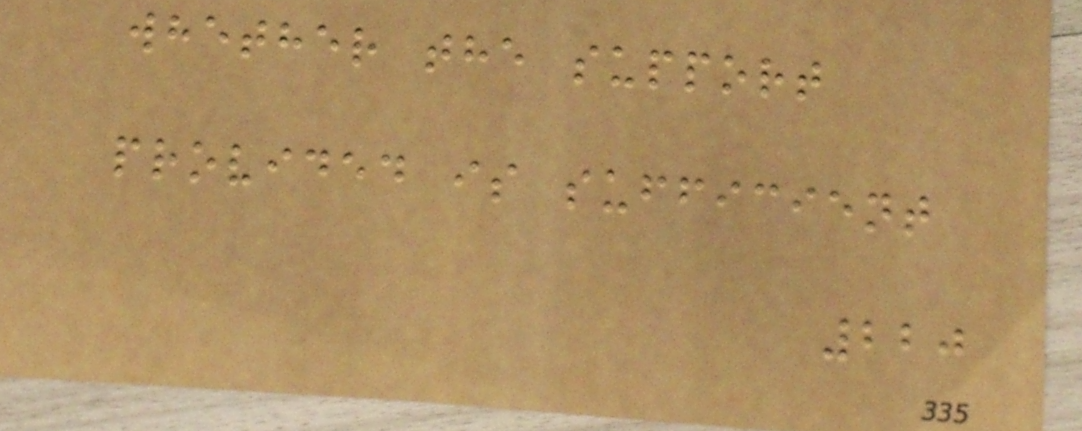whether the support
provided is sufficient
220
